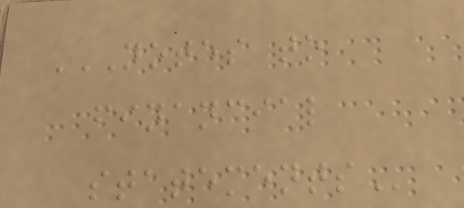NOTES TO
FINANCIAL
STATEMENTS
